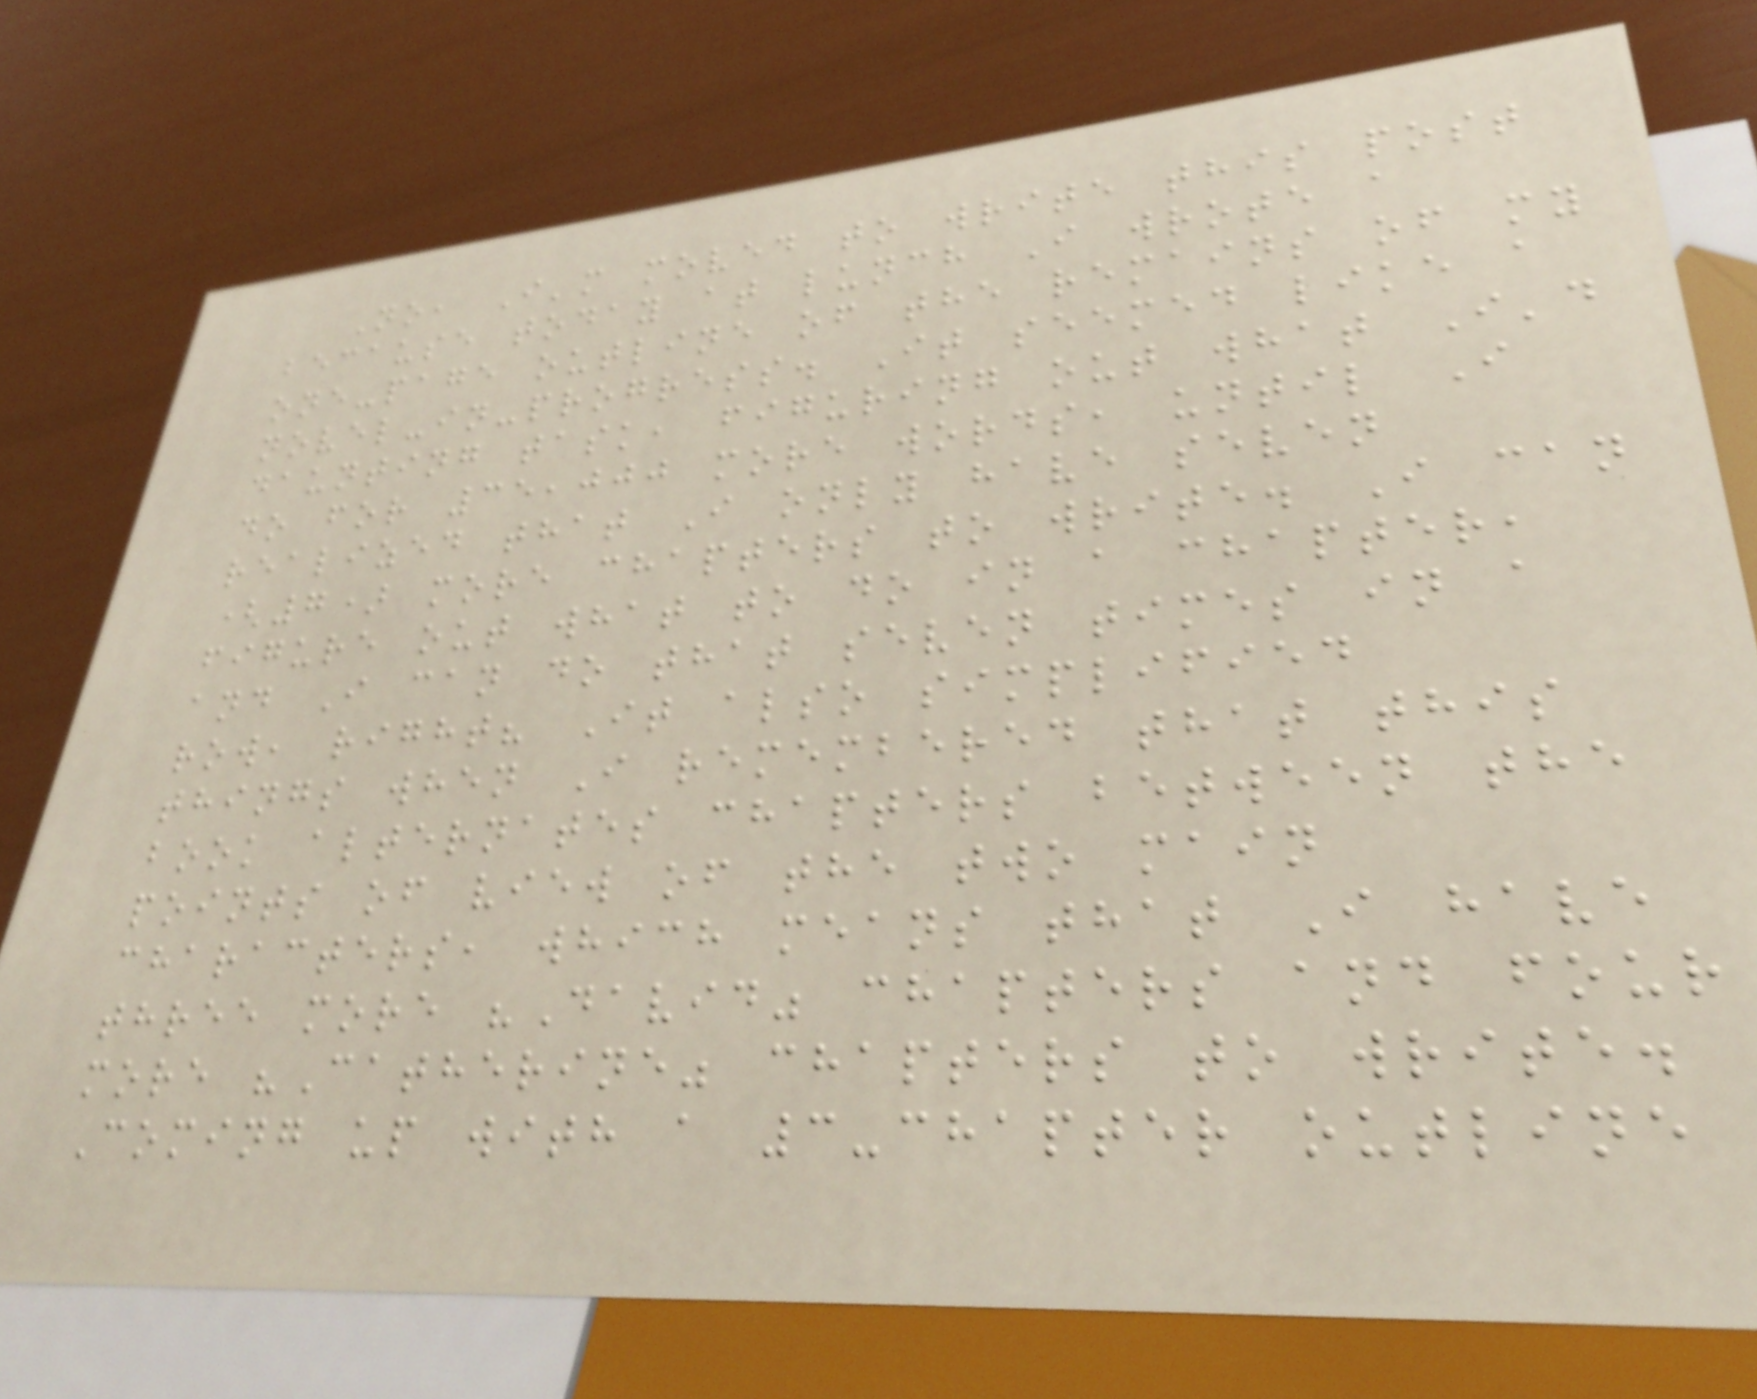No, I'm moved to write this post
because today at lunch I wrote a
one-page outline of the remains of my
novel-in-progress. It seemed like a
daunting task, figuring out what I'd
do for 35,000 more words, until I
realized that I only have seven
(7) more chapters to write. I can
figure out what to do in a chapter,
and I can do that seven times in a
row, right? It also simplified
things when I remembered that this
book alternates chapters between the
points of view of the two main
characters, which means that I have
three more "David" chapters and four
more "Catherine" chapters to write.
Coming up with a 3-chapter outline
